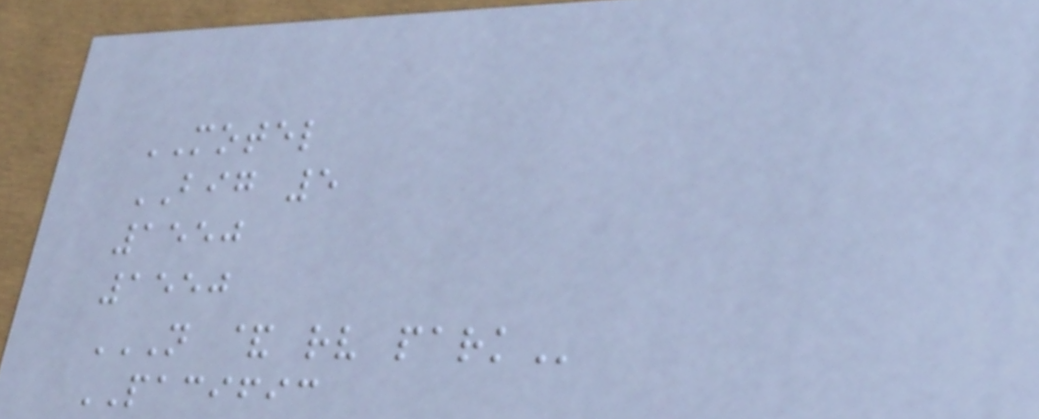MOTEL
BIG 5
1550
1550
N & RV PARK
PACIFIC
